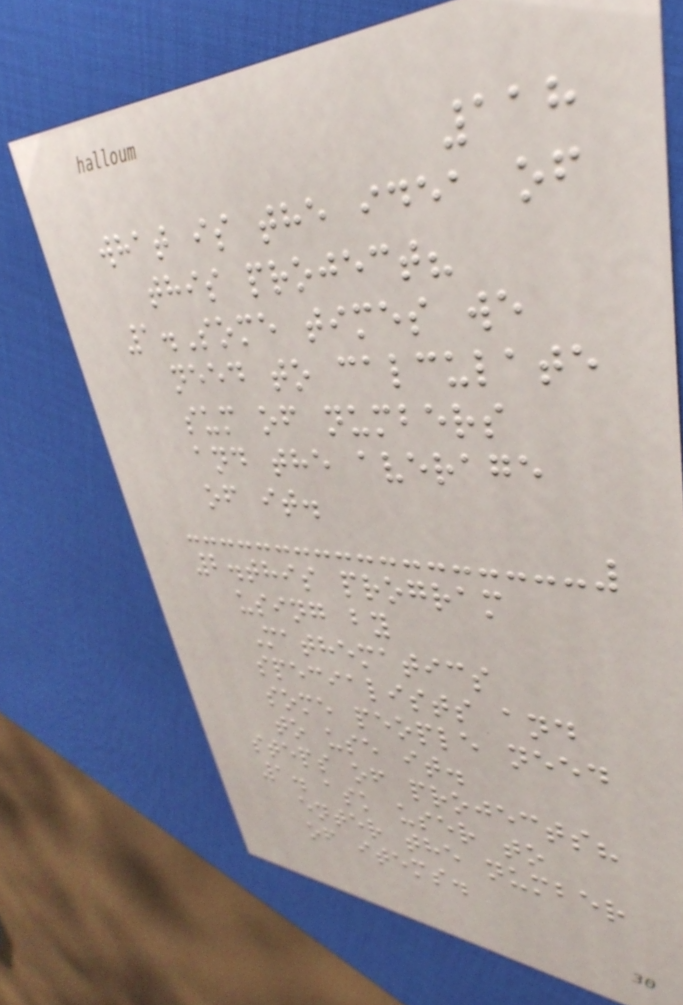118
what is the idea of
this project?
1.Some times we
need to calculate
sum of numbers
and the average
of it.
2.this program
using by
Mathematics
specialists and
some people need
to use it.
steps of projects?
1. ask user to
enter the number
of items.
